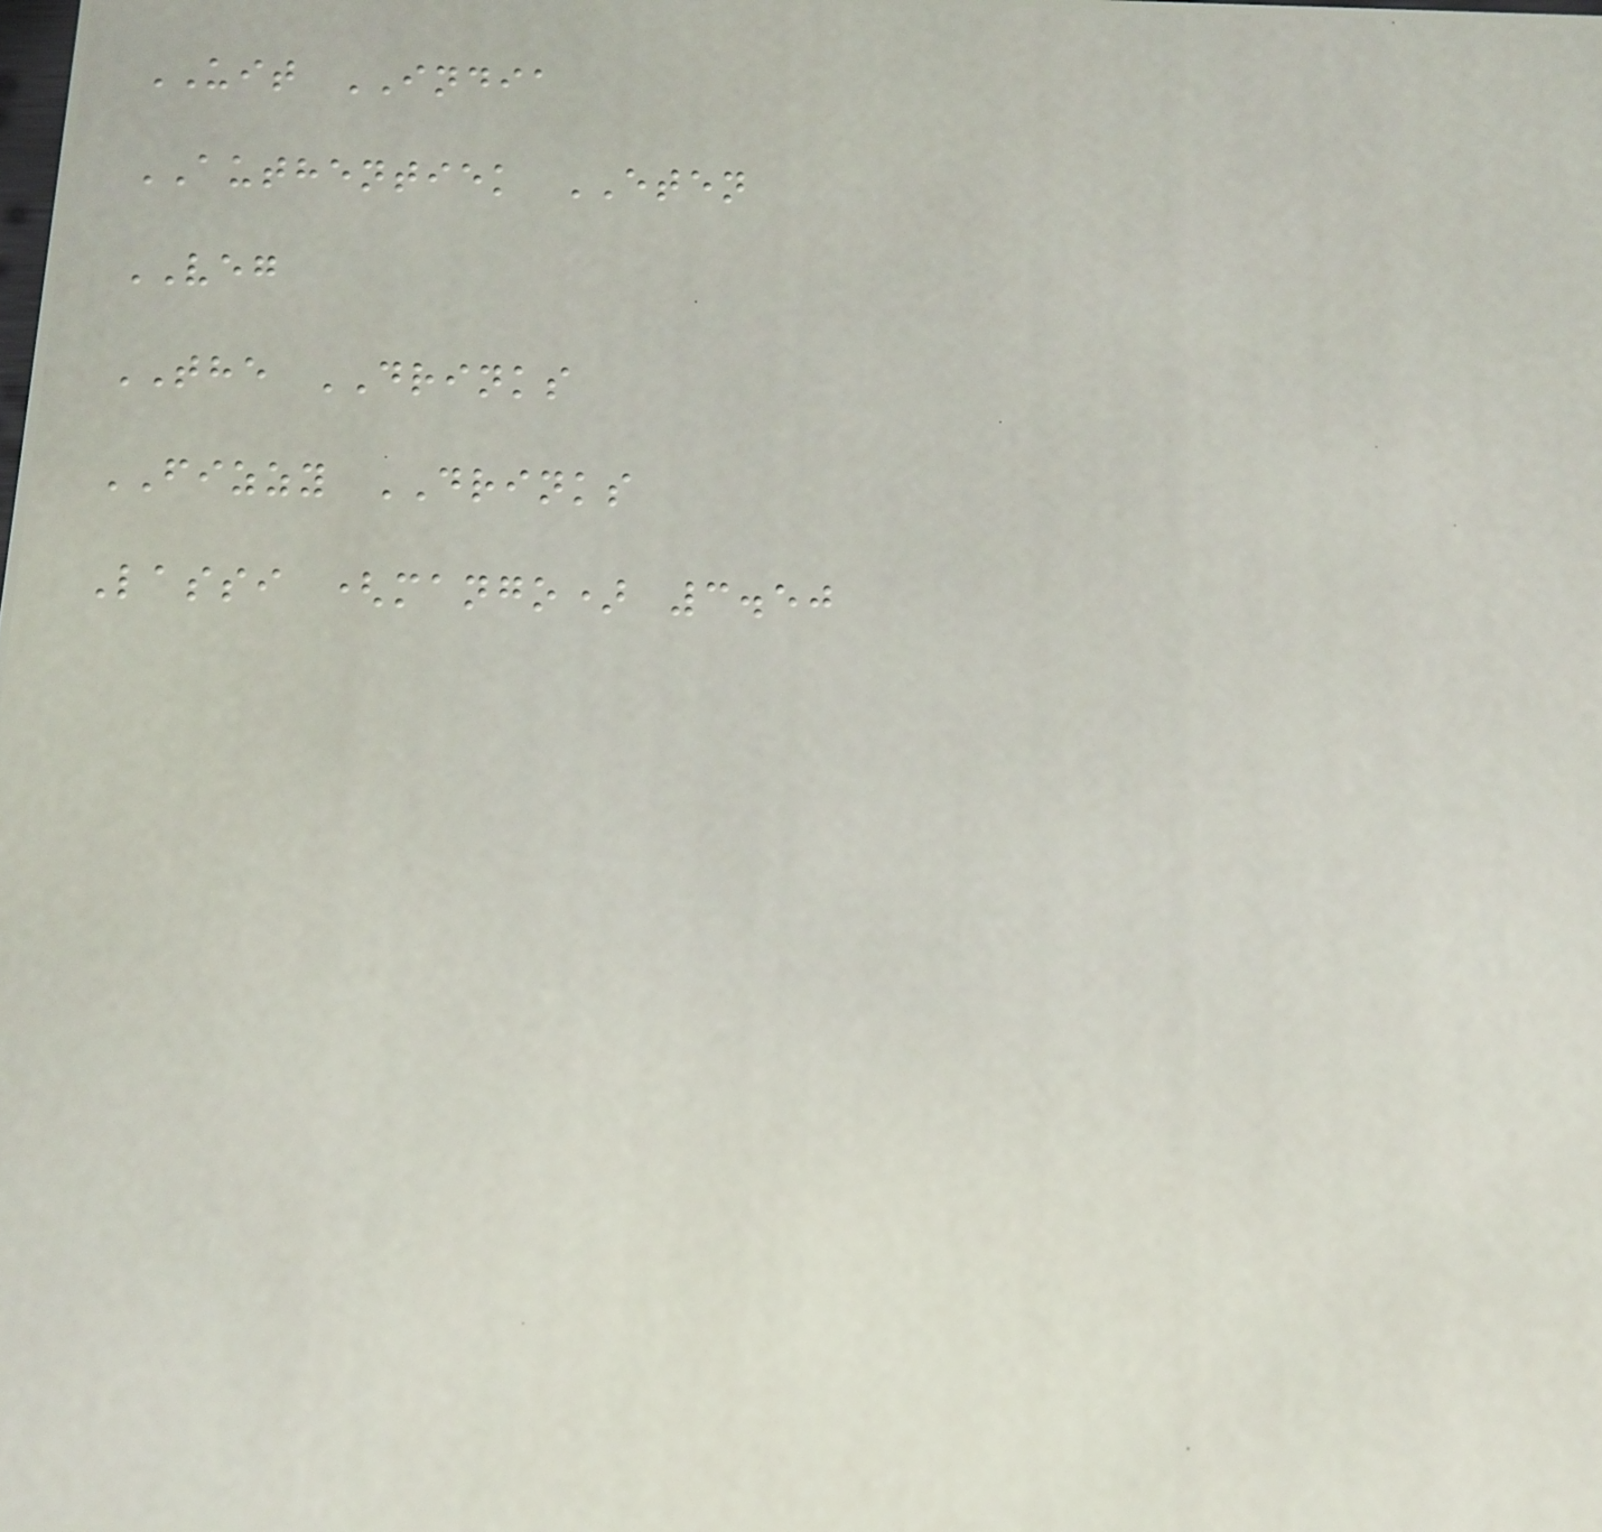UIT INDIA
AUTHENTIEK ETEN
VEG
THE DRINKS
FIZZY DRINKS
Lassi (mango) 3.50
